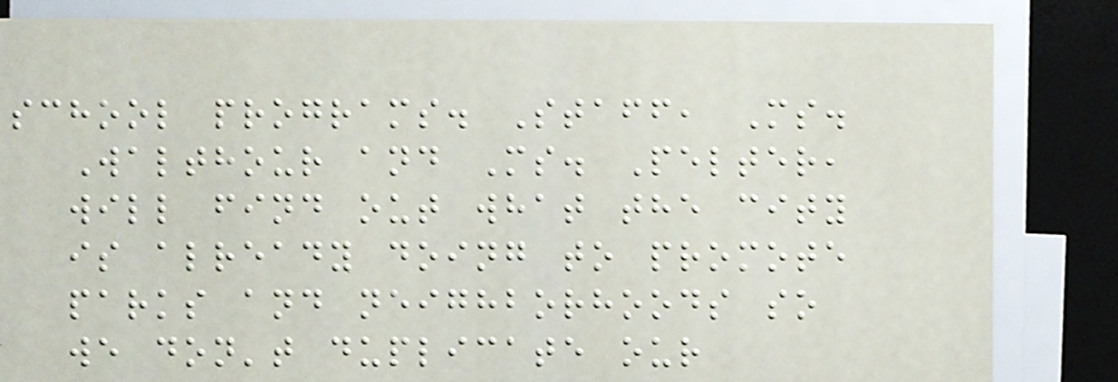school programs. Staff, Ms.
Walthour and Ms. Pelter,
will find out what the city
is already doing to promote
parks and neighborhoods so
we don't duplicate our
